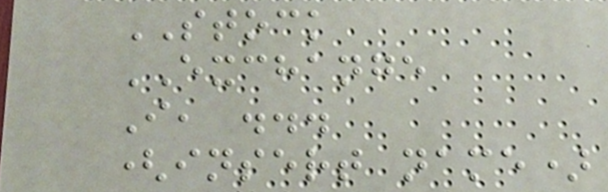STOCK
EXCHANGE
I, ...
(insert name)
